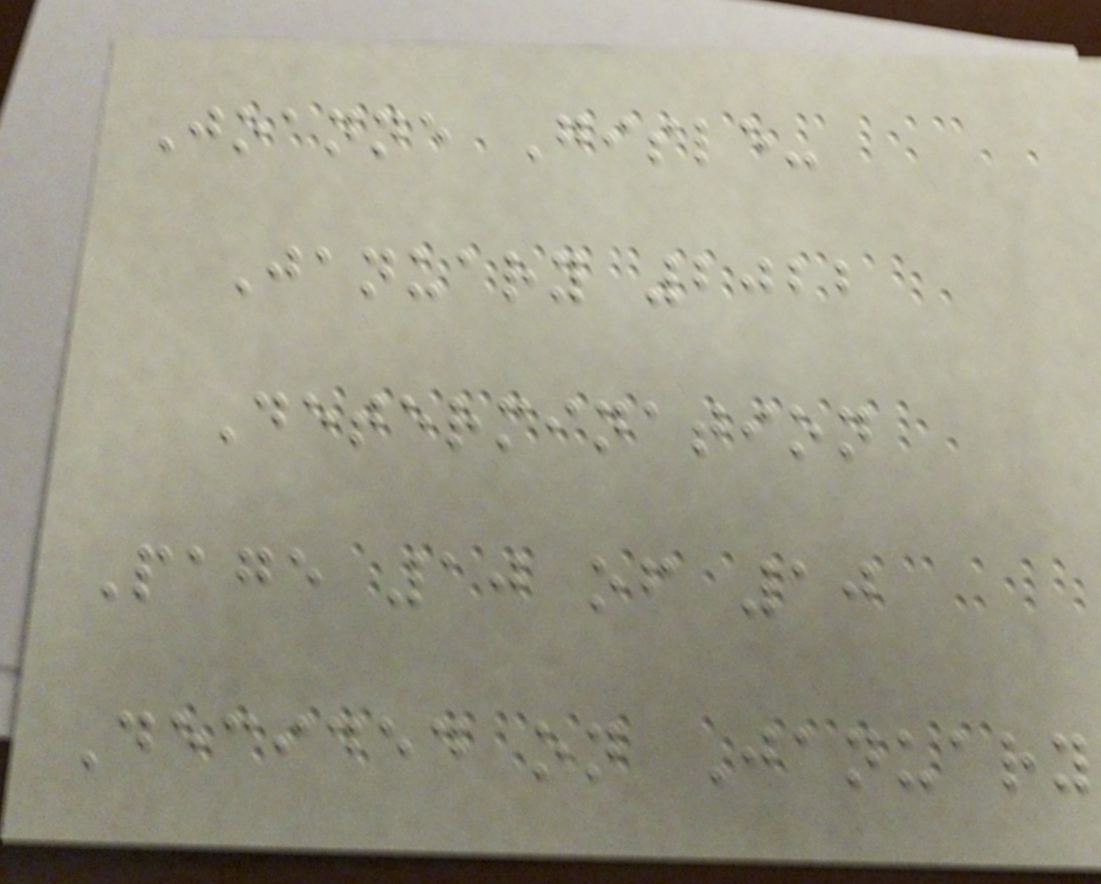Joanne Gisle-
January 2022
Determination
Page 10 of 10
Decided on January
